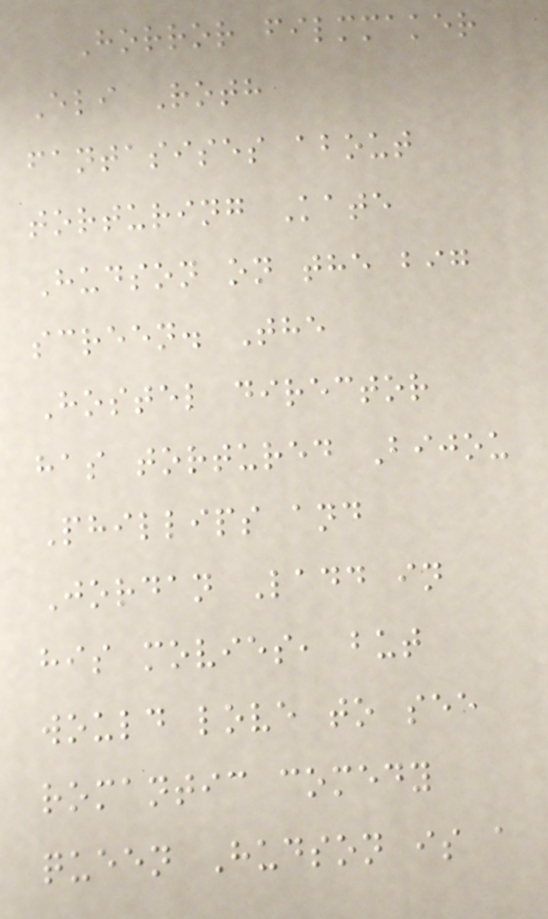Horror filmmaker
Eli Roth
fantasises about
torturing Kate
Hudson on the big
screen. The
Hostel director
has tortured Bijou
Phillips and
Jordan Ladd in
his movies, but
would love to see
romantic comedy
queen Hudson is a
